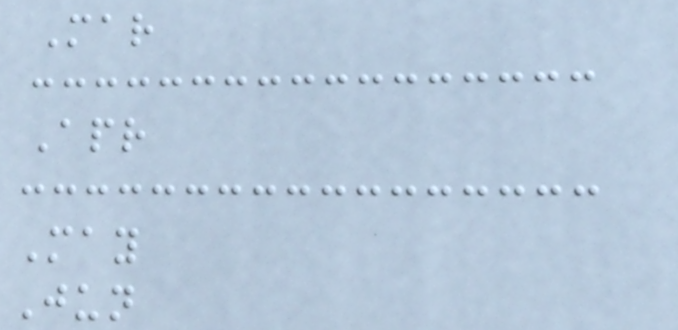Mar
Apr
May
Jun
